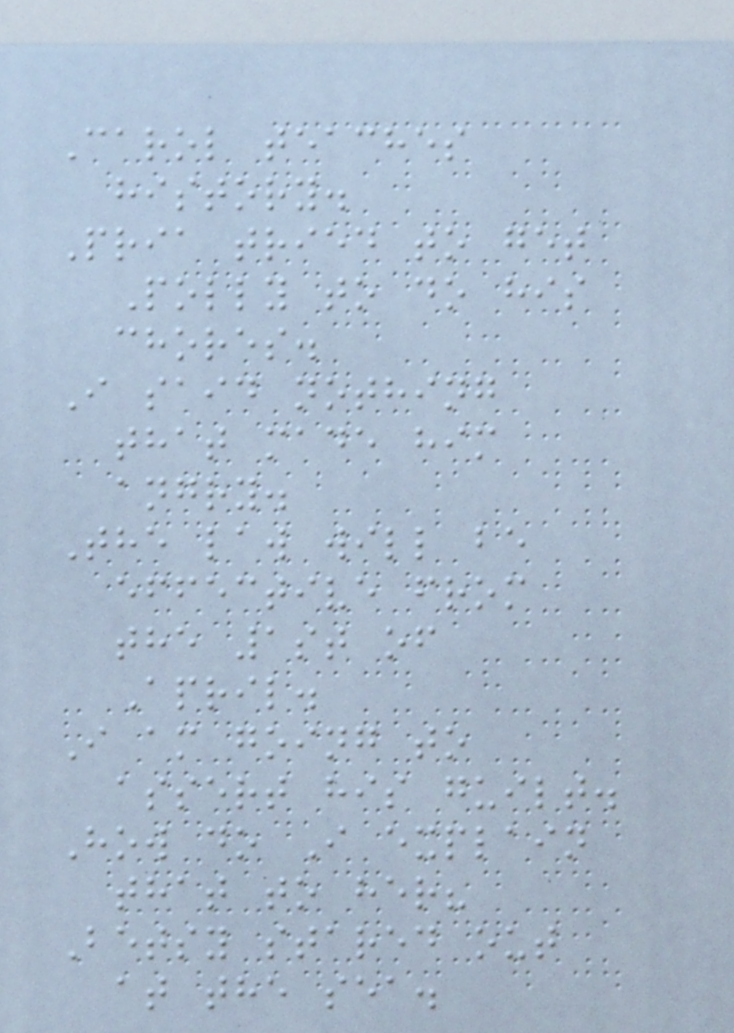Carol teaches
history.
Pria tried to get
Polly to do his
chores.
I said nothing
that made him
angry.
The law will be
effective from
the 1st of
April.
I am going to
assert his guilt.
How do I explain
that to her?
Betsy stared out
at the sea.
